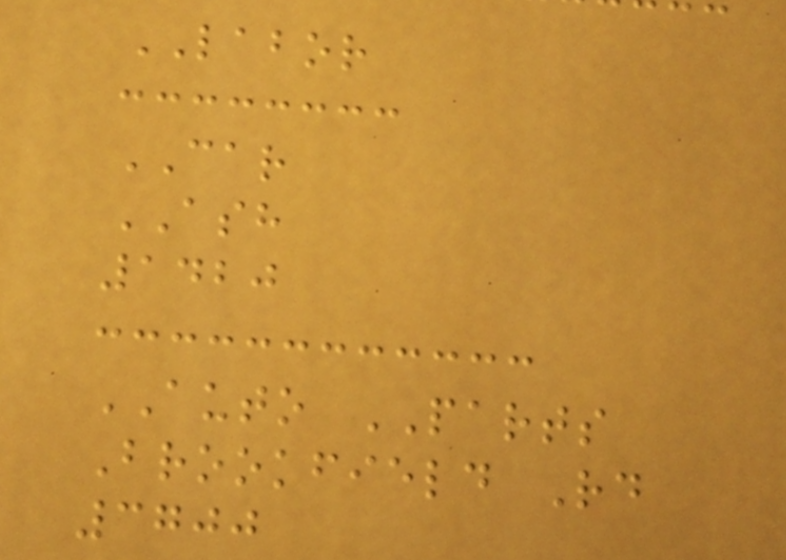LABOR
CAR
ASH
1420
AUTO PARTS
Brookfield Rd
3700
